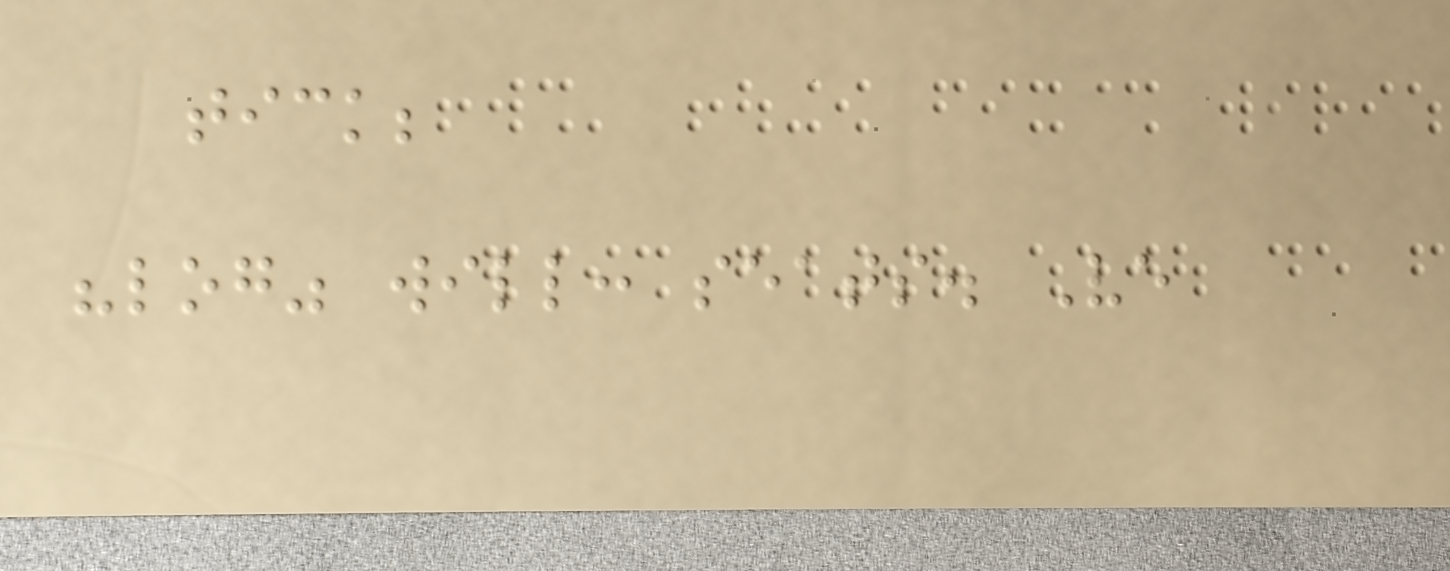tick;
"log" will: seats. Ve
